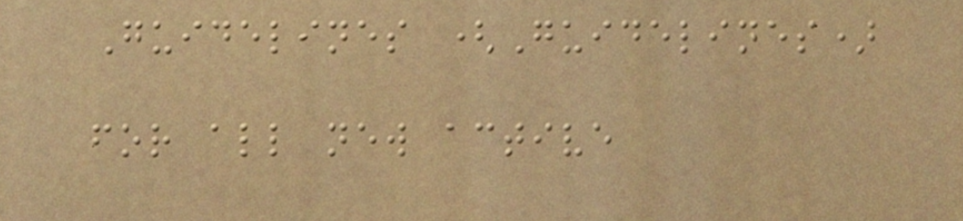Guidelines (Guidelines)
for all new active
